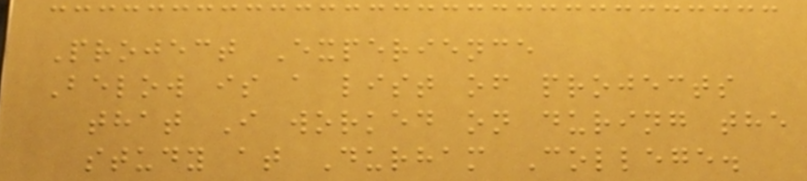Project Experience
Below is a list of projects
that I worked on during the
study at Durham College.
